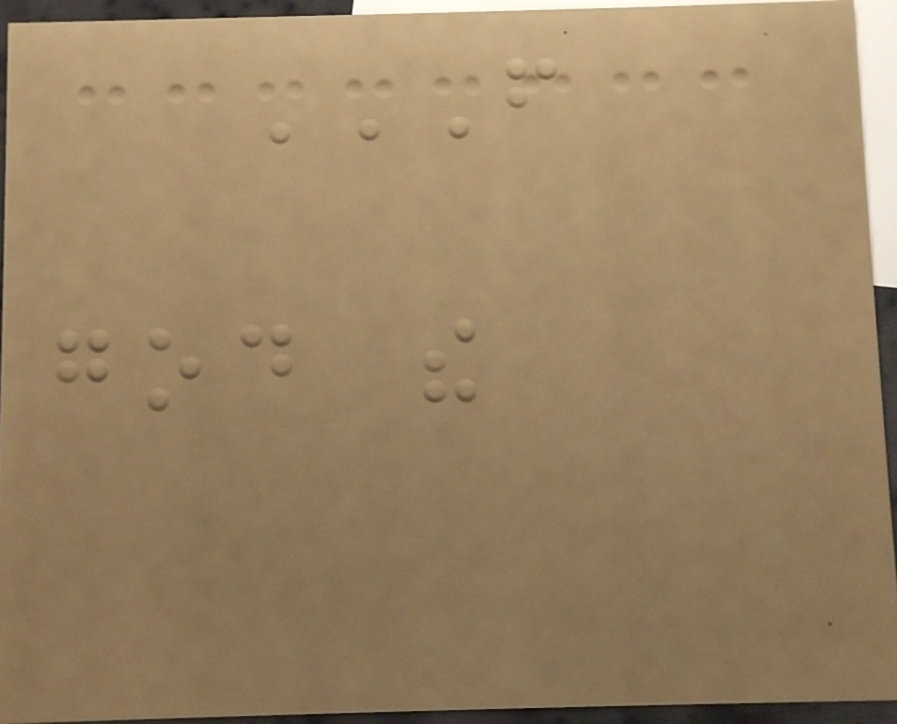FROM
GOD THE
